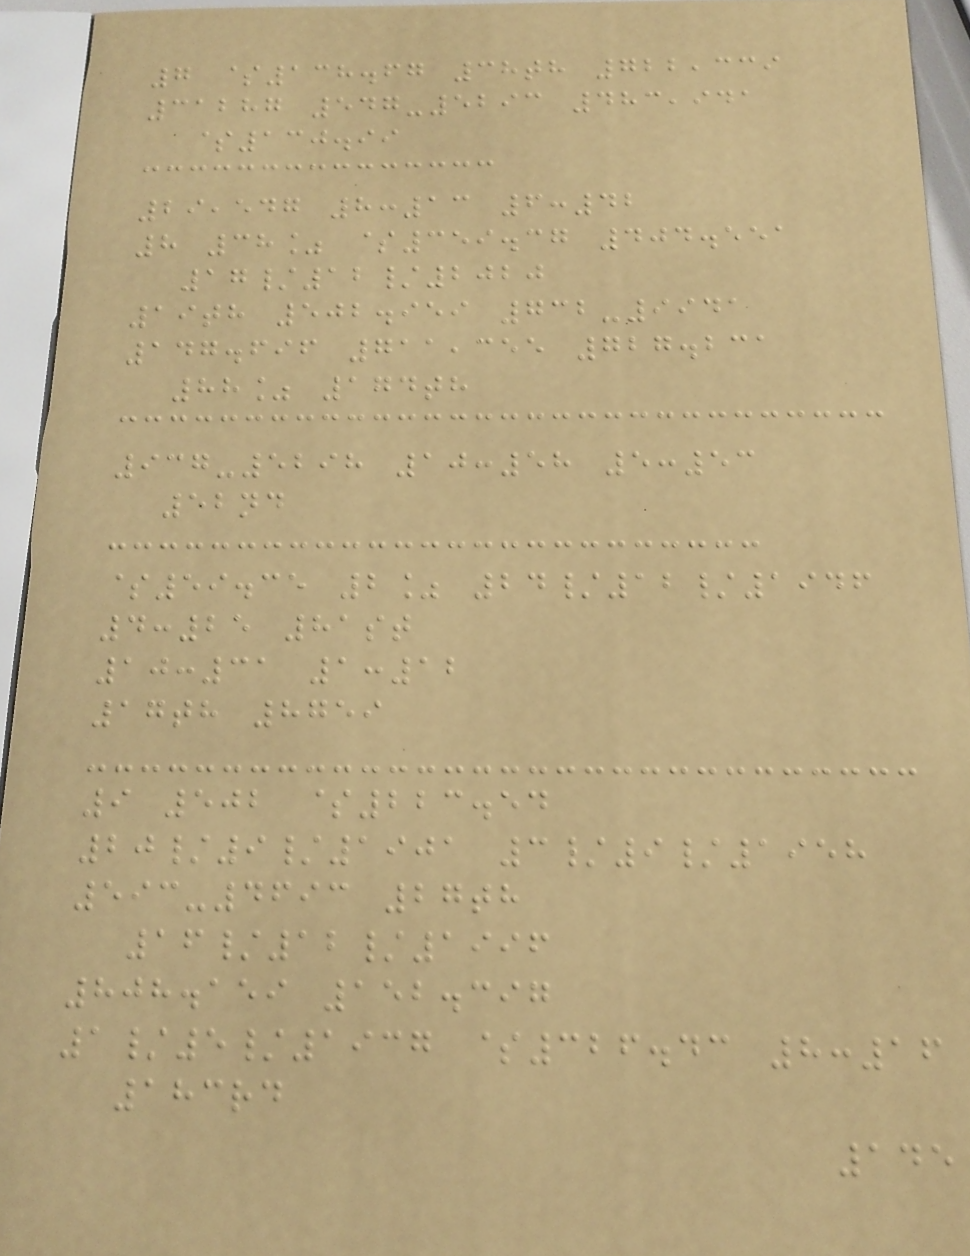7 $138.67 38th 722,339
31287 547-5293 483,941
$130.99
29,547 8:13 6:42
8 38% $359.37 404.551
17/12/2020
19th 502.959 732-9941
147.696 711,355 727.231
88% 174th
937-5298 10:58 5:53
52nd
$59.35 2% 24/12/1946
4:25 81st
10:31 1:12
17th 8759
9 502 $223.54
20/9/1901 3/9/1958
593-4693 27th
16/12/1996
808.159 152.397
1/5/1937 $326.43 8:16
183rd
145
